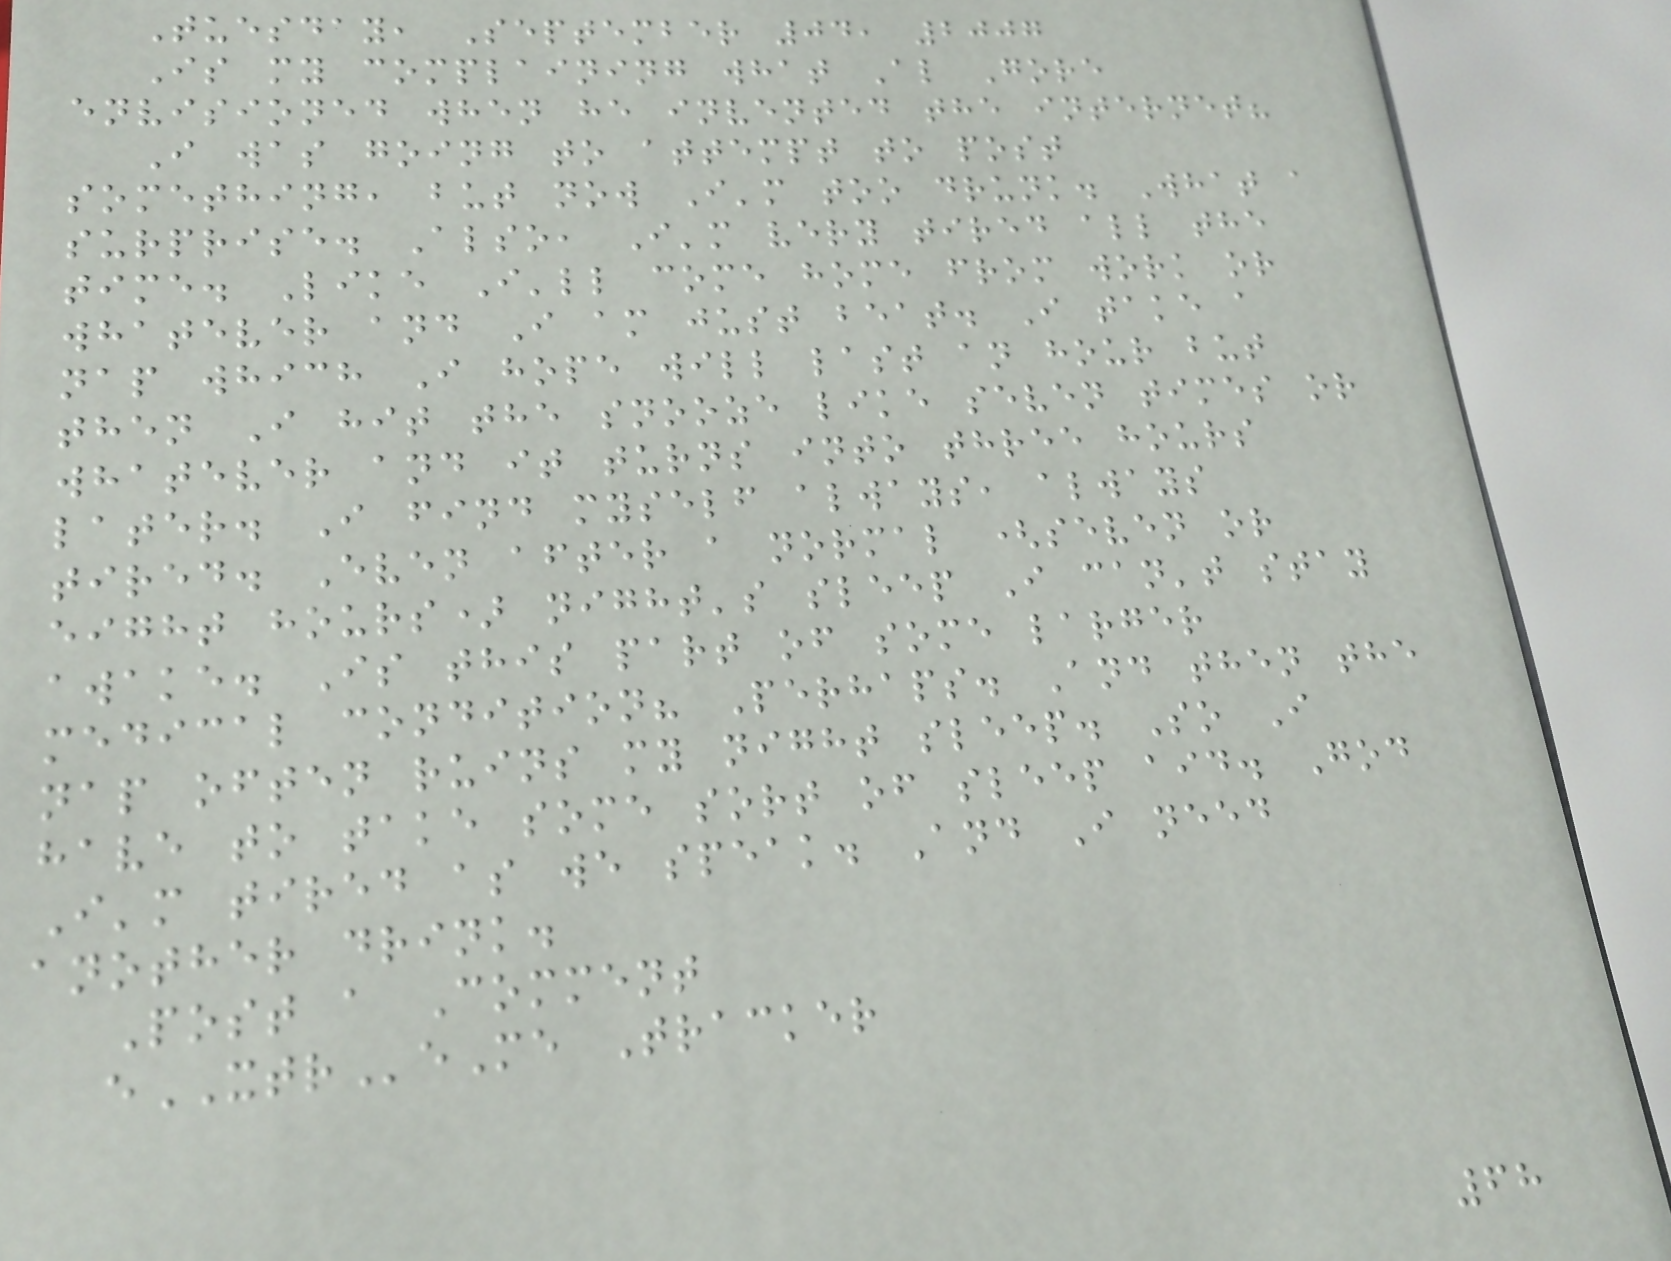Tuesday, September 04, 2007
Is my complaining what Al Gore
envisioned when he invented the internet?
I was going to attempt to post
something, but now I'm too drunk. What a
surprise. Also, I'm very tired all the
time. Like I'll come home from work or
whatever and I am just beat. I take a
nap which I hope will last an hour but
then I hit the snooze like seven times or
whatever and it turns into three hours
later. I find myself always, always
tired. Even after a normal (seven or
eight hours) night's sleep I can't stay
awake. Is this part of some larger
medical condition? Perhaps. And then the
nap often ruins my night sleep. So I
have to take some sort of sleep aid. God
I'm tired as we speak. And I need
another drink.
Post a Comment
eXTReMe Tracker
68
